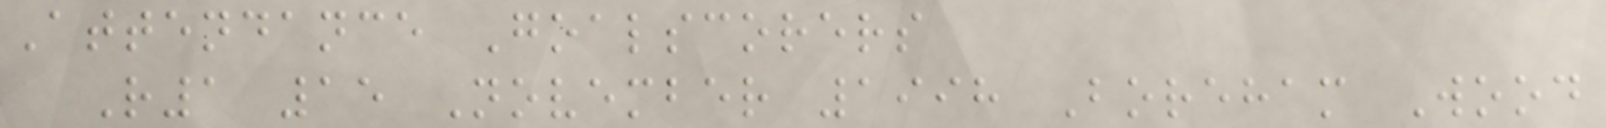Attendance Goalscorers
R1 15 November 1998 Boreham Wood
